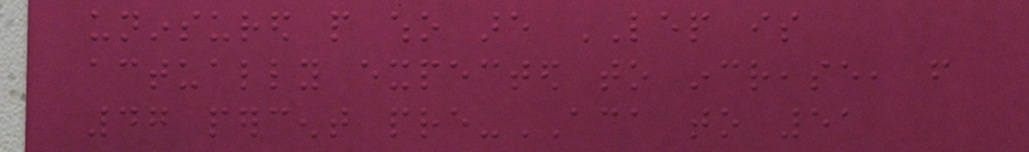uninsured people who are LEP is
actually expected to increase, from
47 percent pre-ACA to 51
